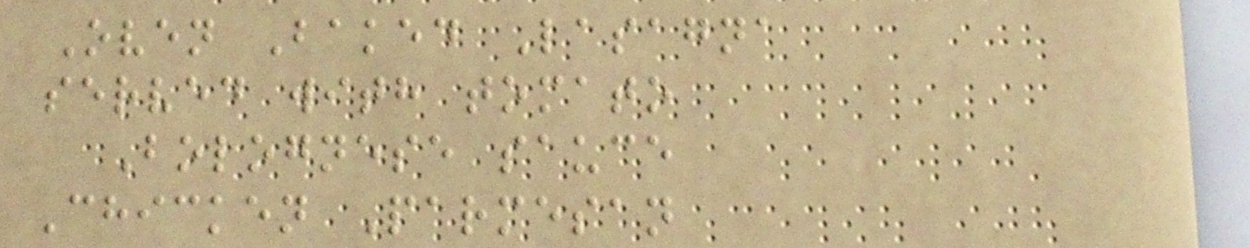Oven Baked Lasagna
served with tomato
Bolognese sauce
Chicken Parmesan
